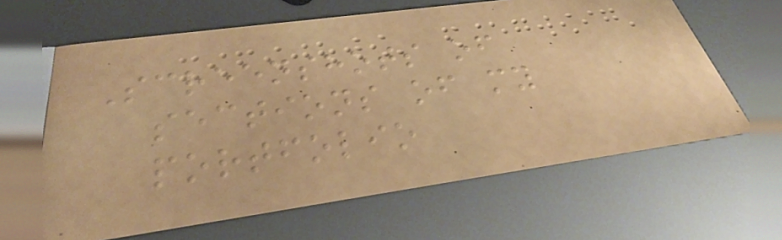Screenshots of
sections of my
portfolio
